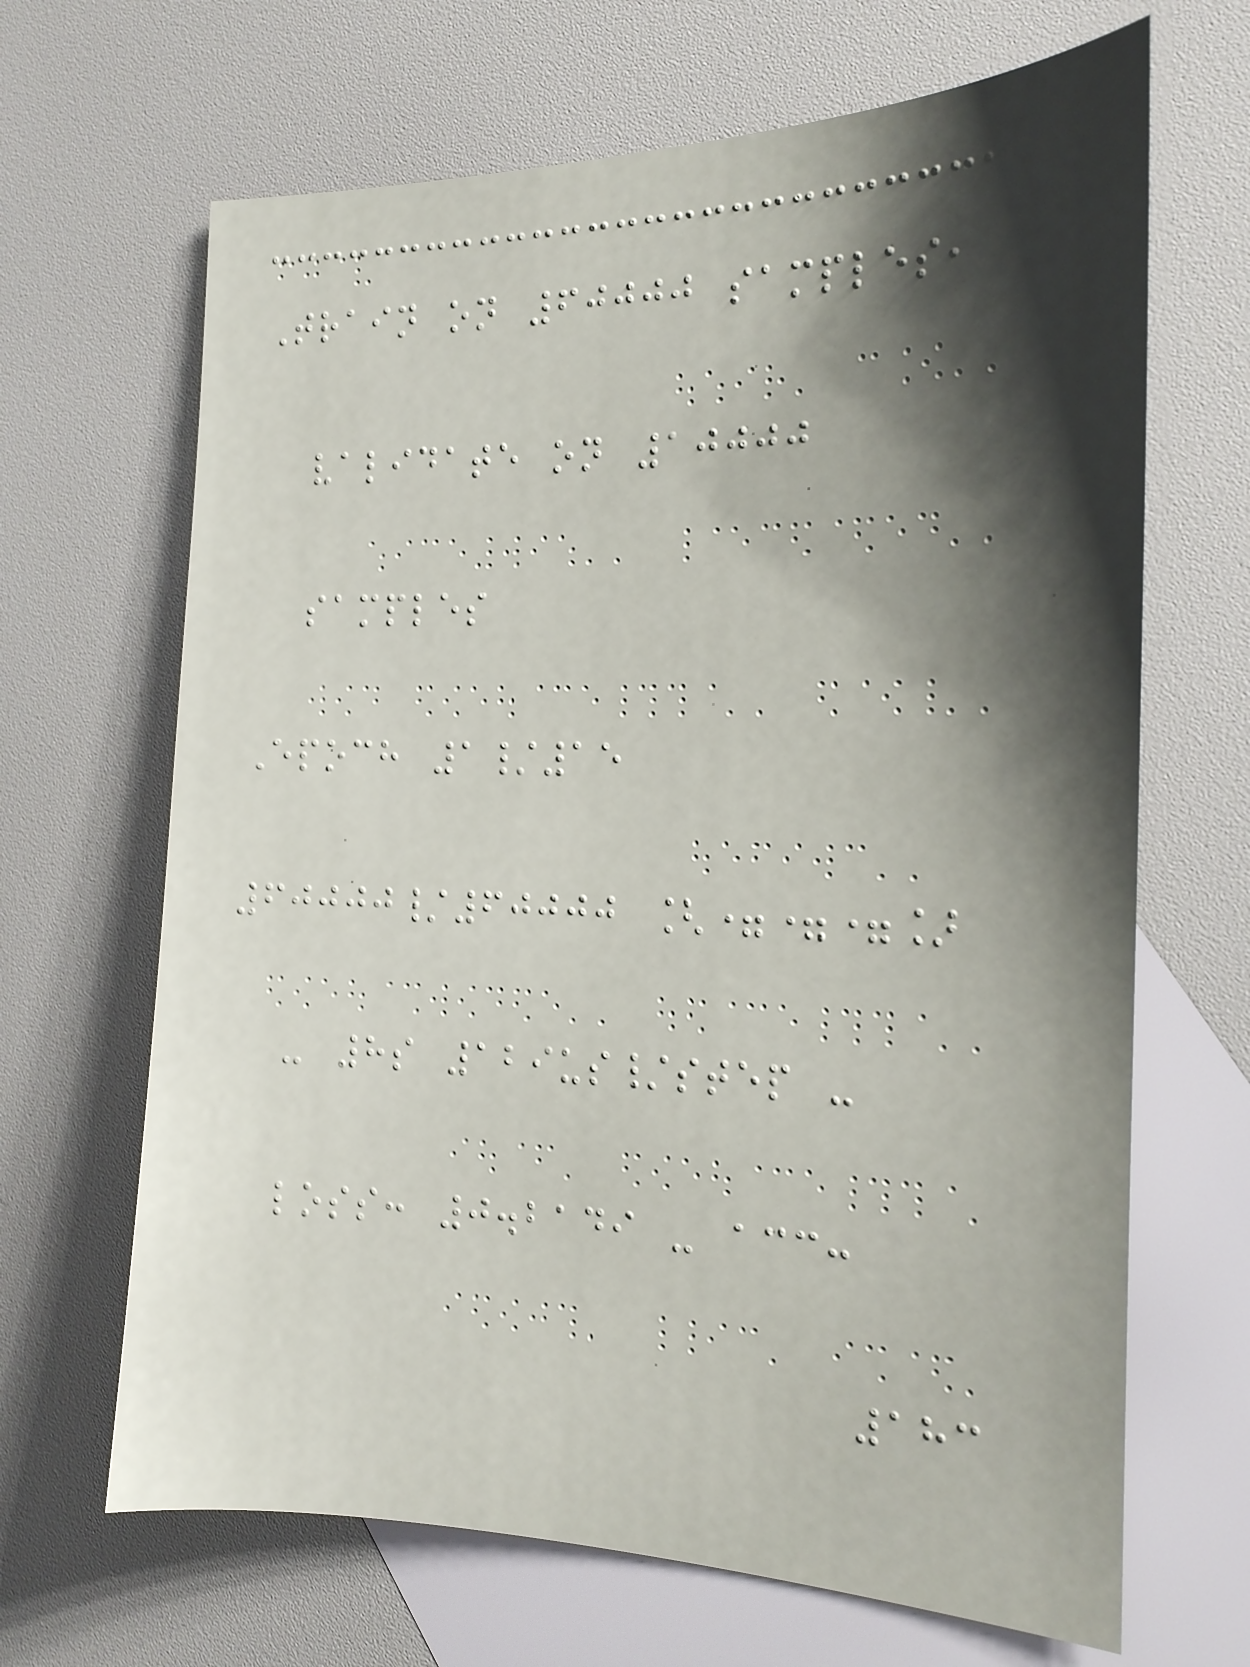Train on 60000 samples,
validate on 10000
samples
Epoch 1/15
60000/60000 [===]
- 8s 129us/step -
loss: 0.2149 - acc:
183
